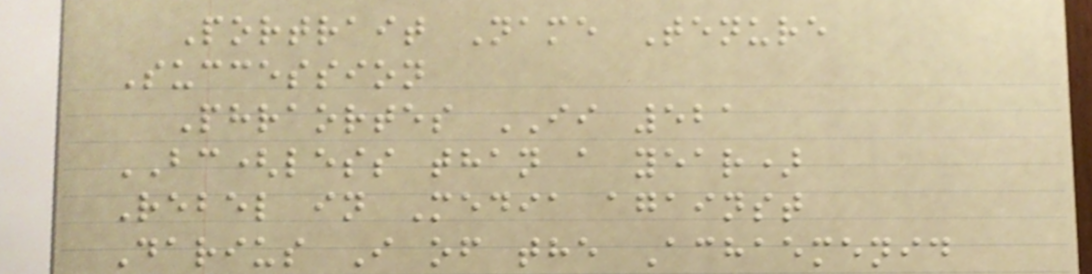Portrait Name Tenure
Succession
Phraortes II 521
BC(less than a year)
Rebel in Media against
Darius I of the Achaemenid
